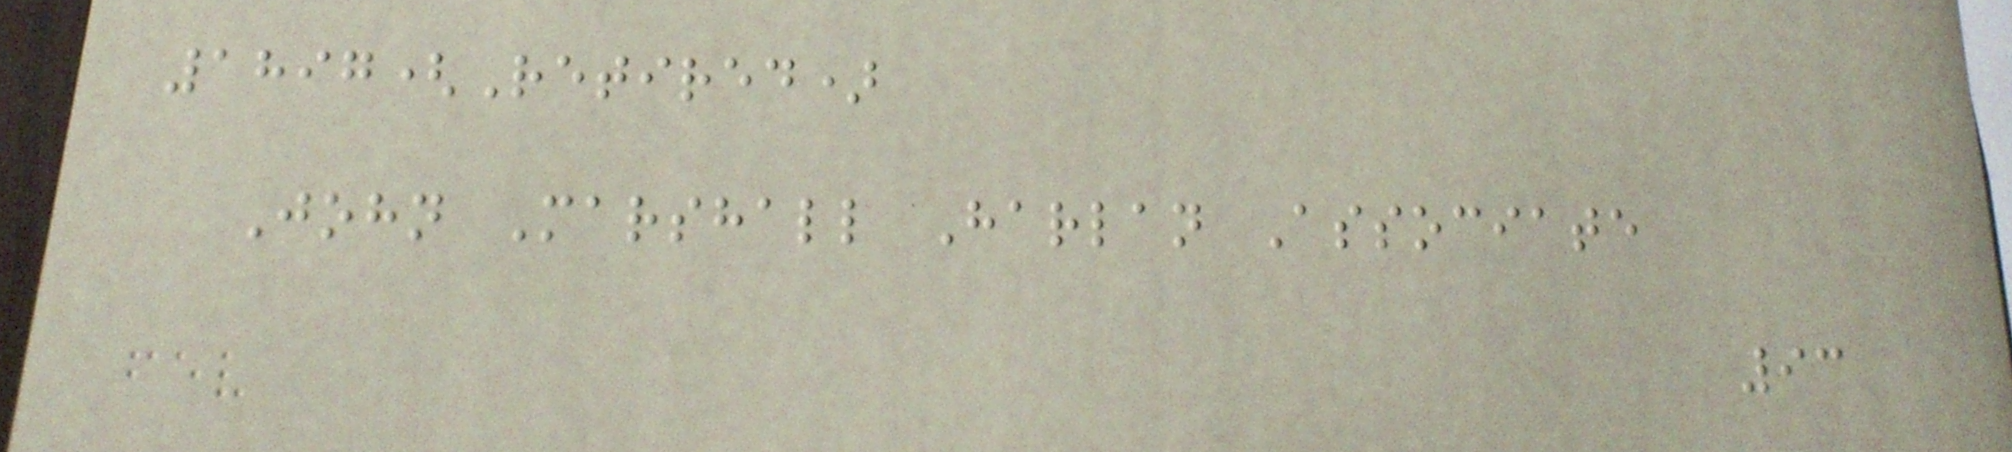1897(Retired)
John Marshall Harlan Associate
93
